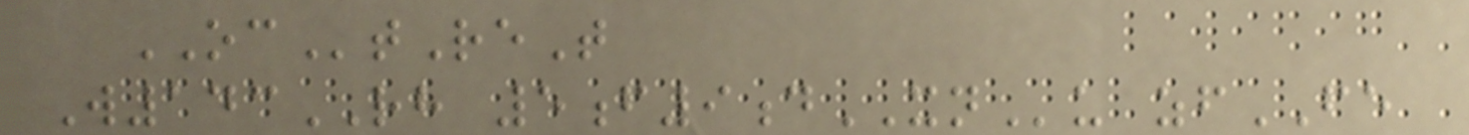OCtReT
W143RH 5f9dXNu zfFE
